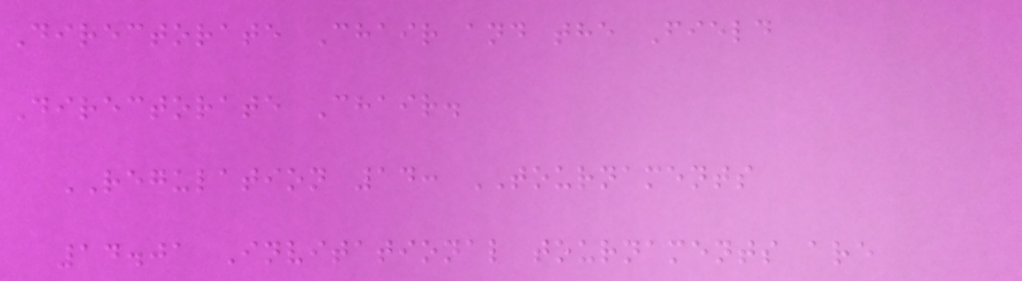Directorate Chair and the Field
Directorate Chair.
REGULATION 14: TOURNAMENTS
14.01 Invitational tournaments are
